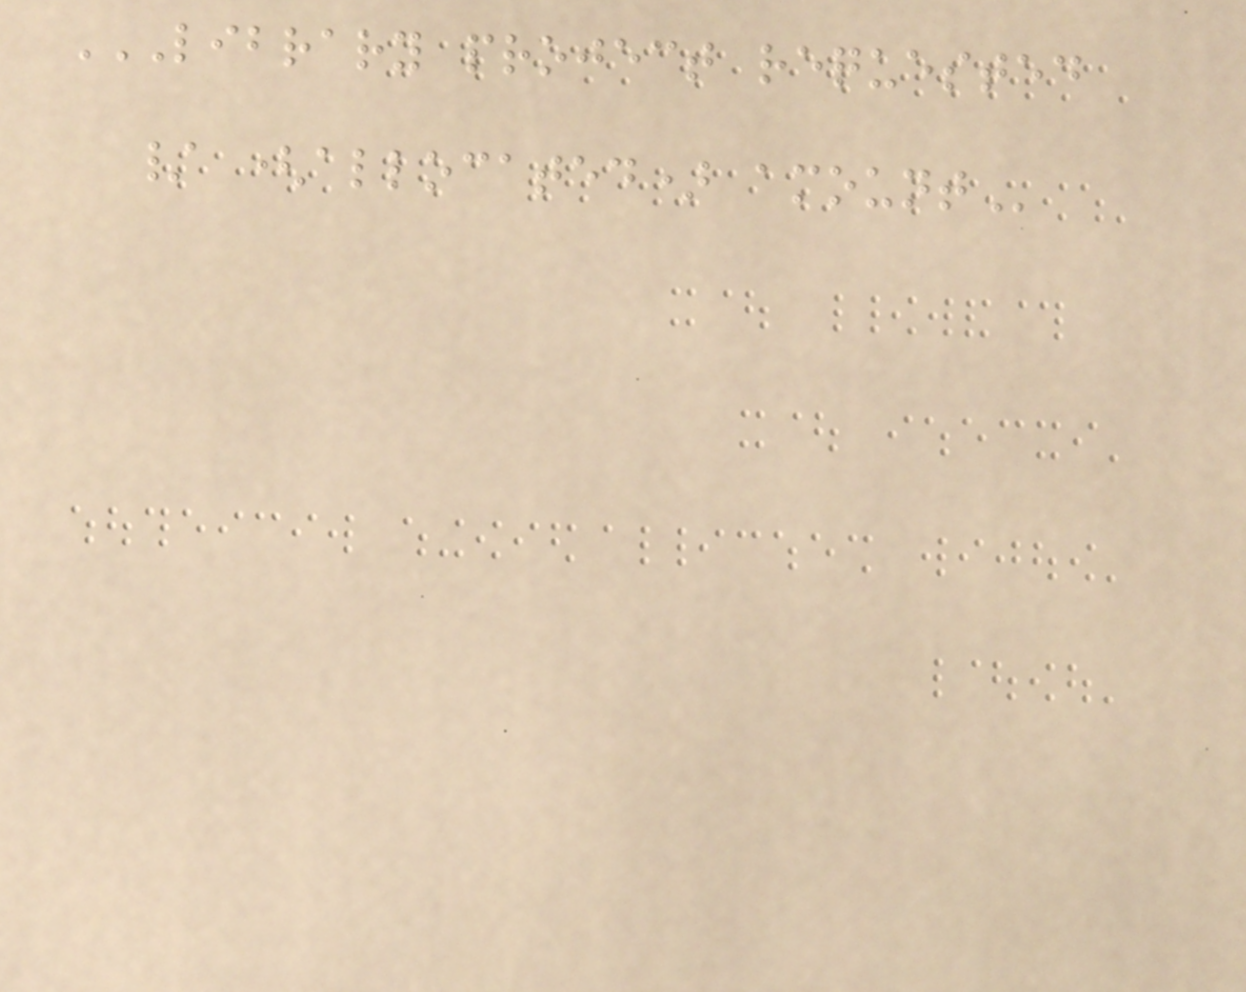LIBRARY PROJECT REQUESTED
/ (ALLOCATED) AMOUNT
